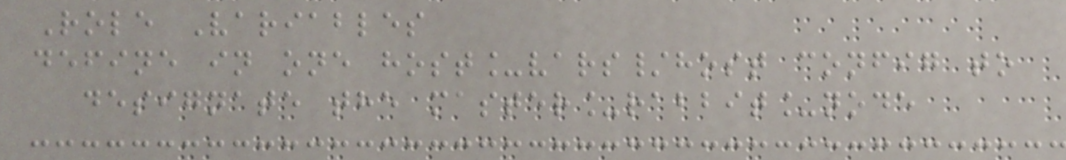Role Variables
define in one host_vars/host config to
designate the master_rabbit_node
